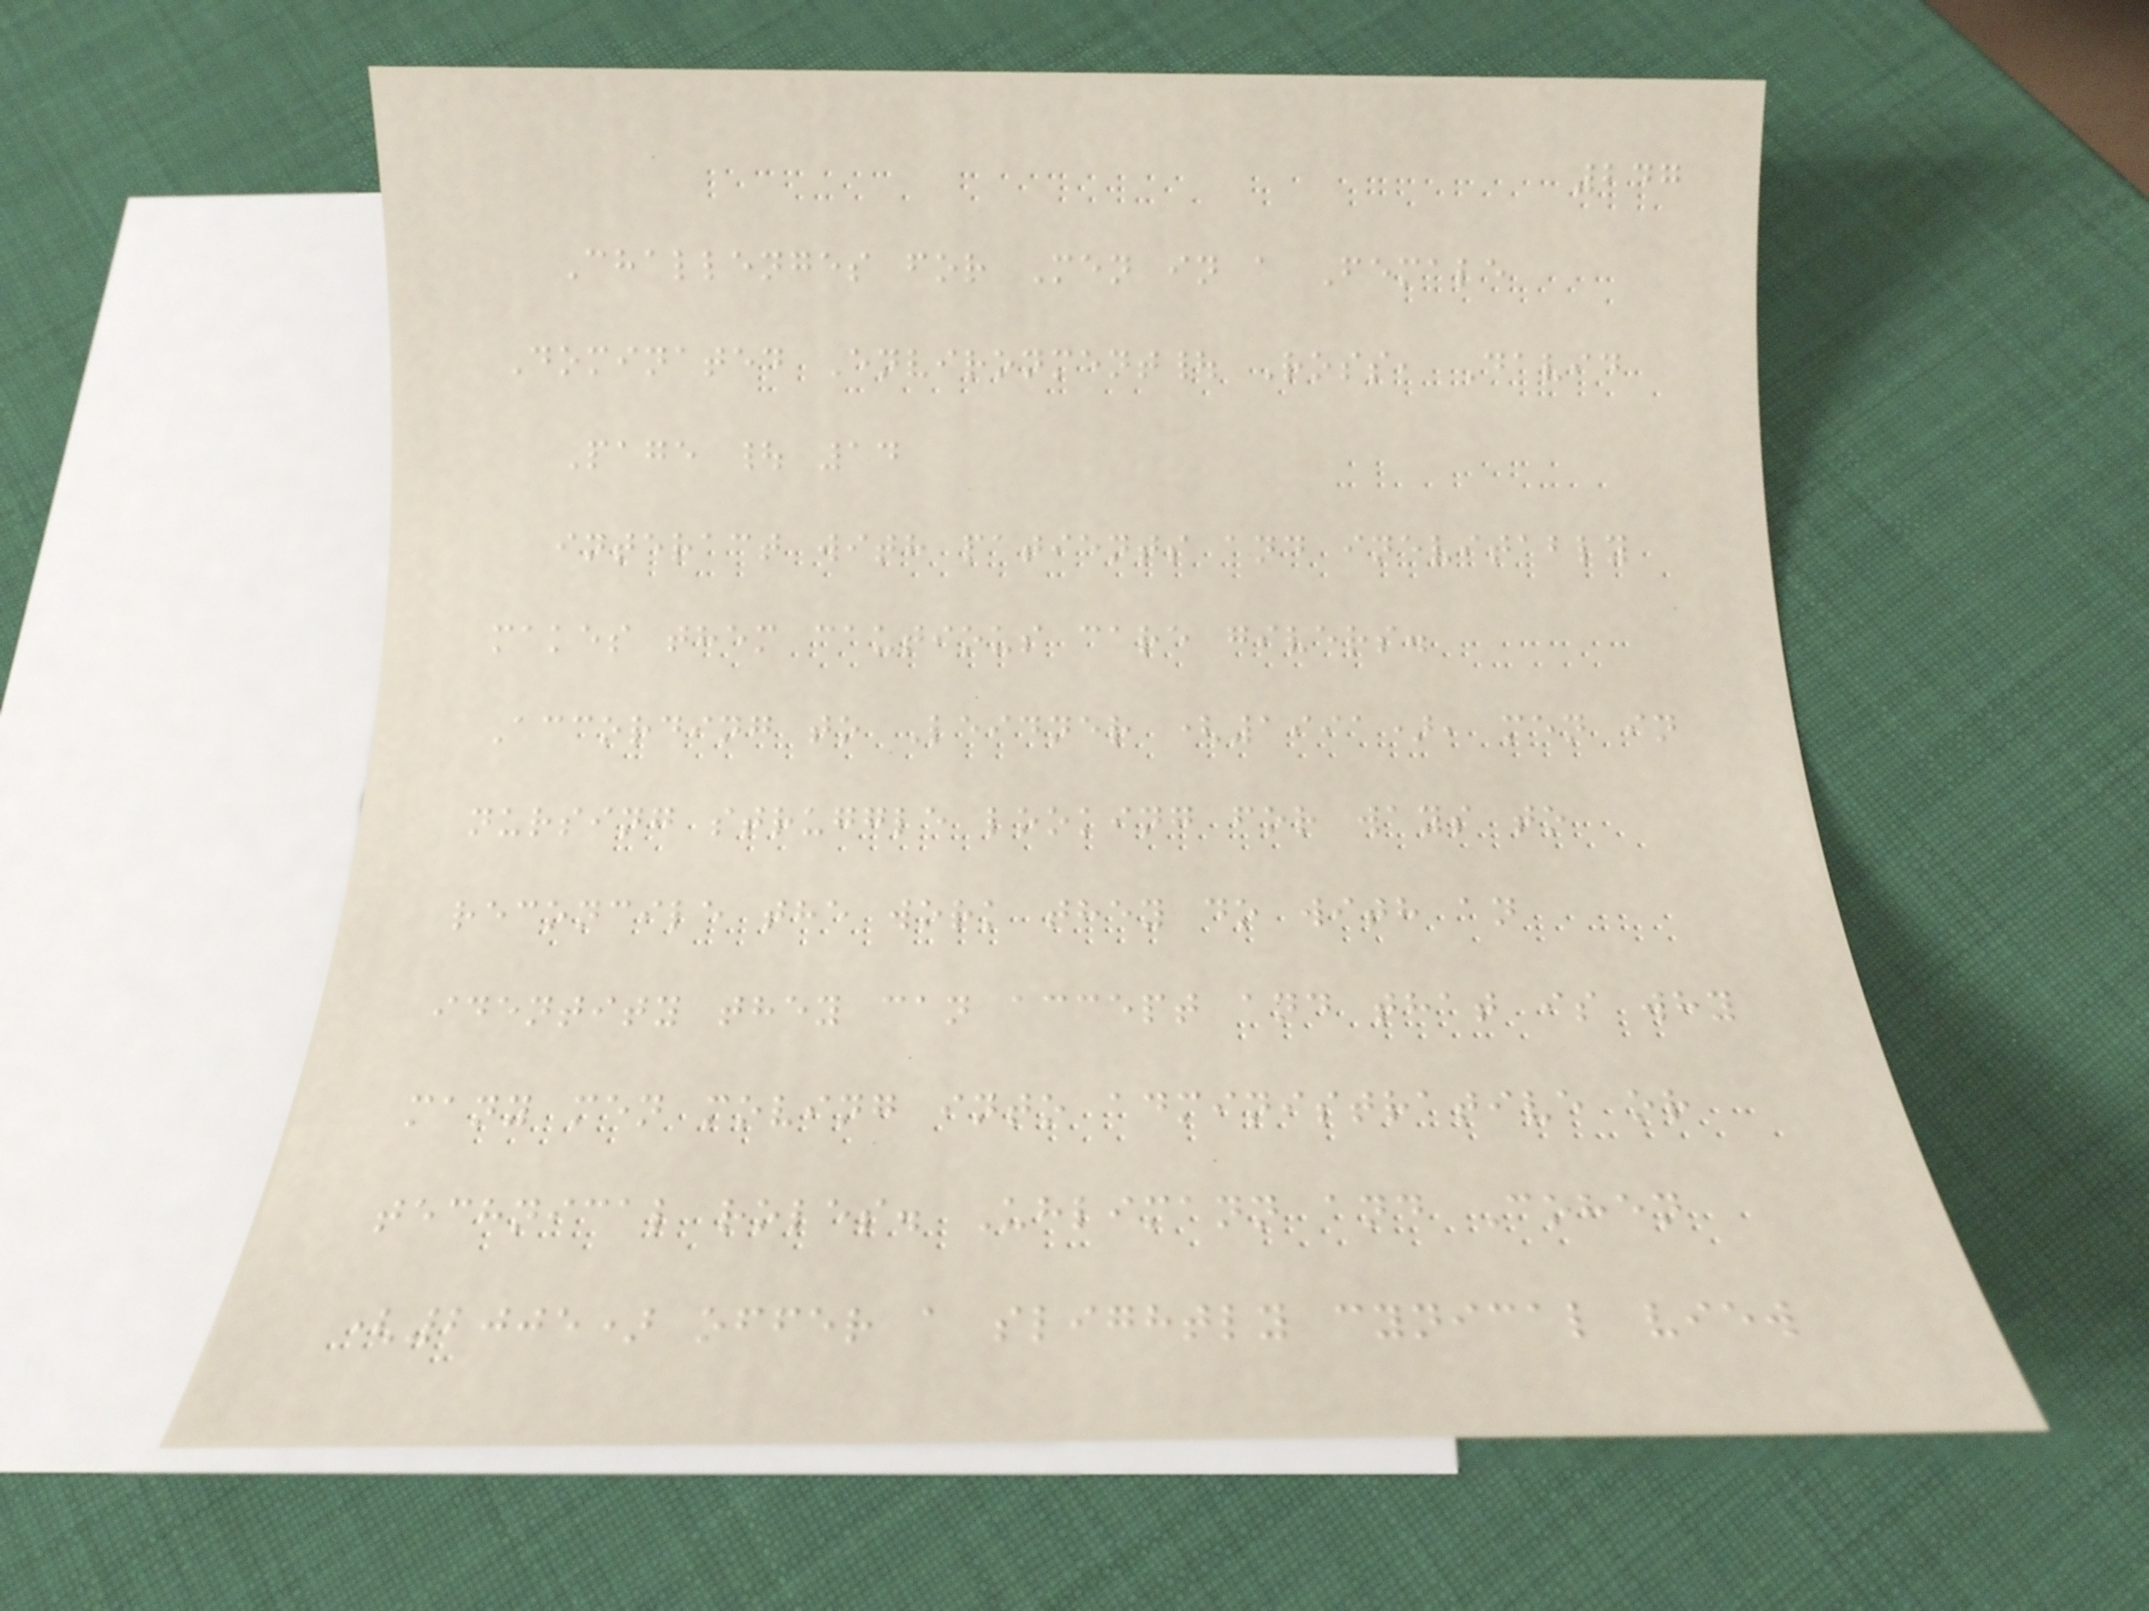247
Challenges for Men in a Female
Dominated Environment| Ross, David
Page | 14
interact with patients and inevitably
makes them cautious care givers.
According to Leidner (1991), men in
nursing struggle looking for ways to
reconcile the work they do with an
identity they can accept and that is why
many men moving into administrative or
technical roles. Uhlimann and Cohen
(2005) offer a slightly cynical view
